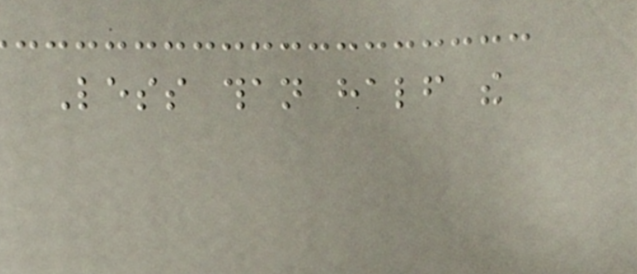Less than half the
